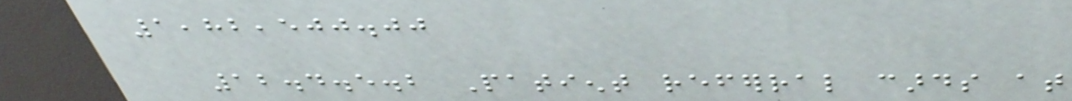1,82,500.00
12.4.5.2 Patient referral cards at
